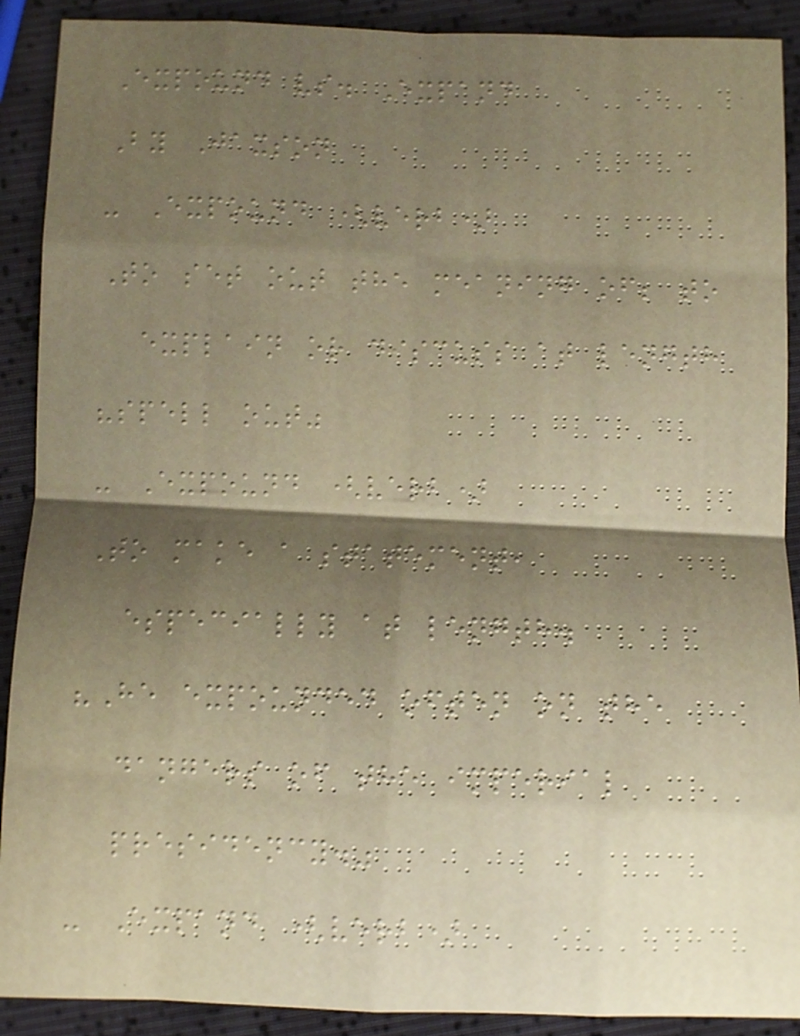Expound vs. Expand
By Jaxson
- Expound (verb)
To set out the meaning of; to
explain or discuss at length
"spell out"
- Expound (verb)
To make a statement,
especially at length.
"He expounded often on the
dangers of the imperial
presidency."
- Expand (verb)
